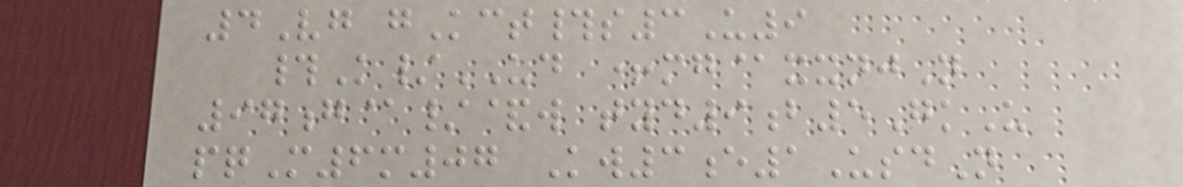4Vg gKct#s3U9
#K/UD +mg@xxnjN
97g@/&w tyd9b5GkU
pqM6m07 Kw3e1UsdN
